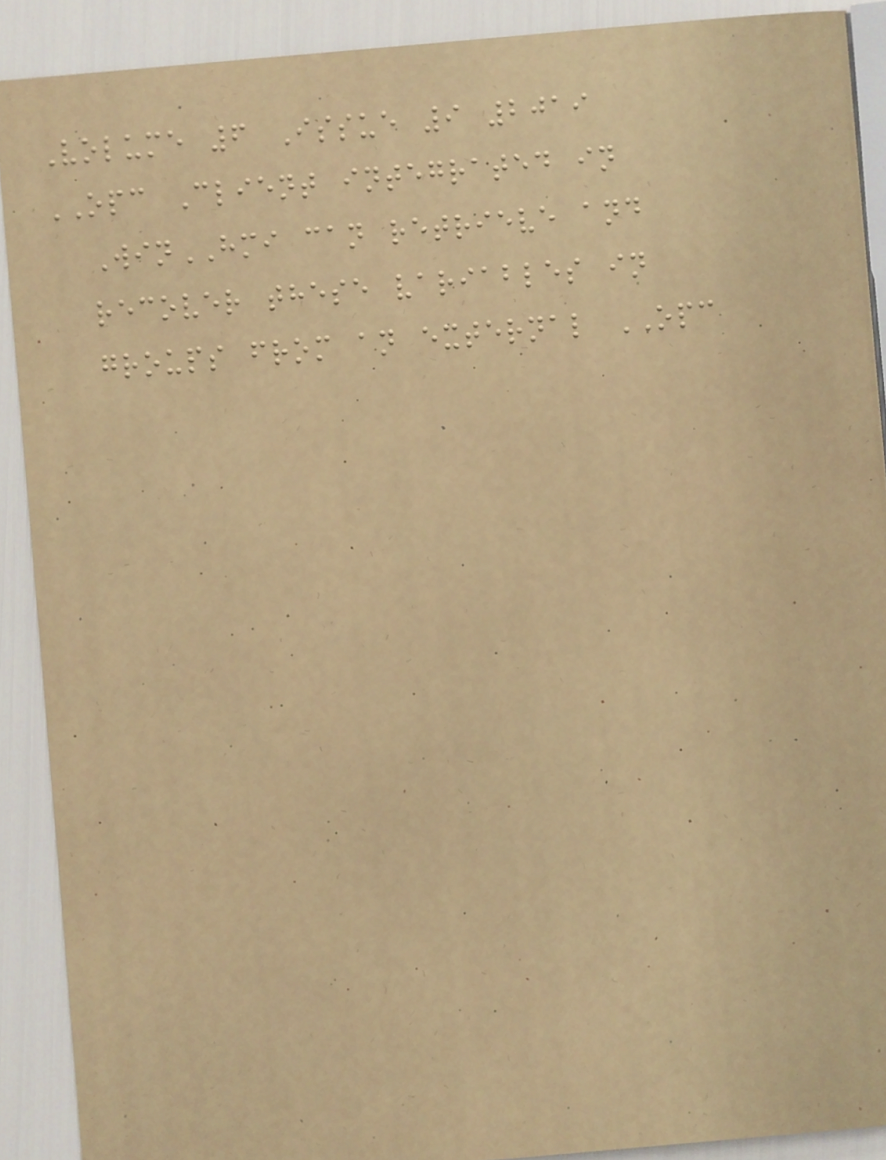Volume 6 Issue 9 2019
OPC Client integrated in
WinHMI can retrieve and
recover these variables in
groups from an external OPC
